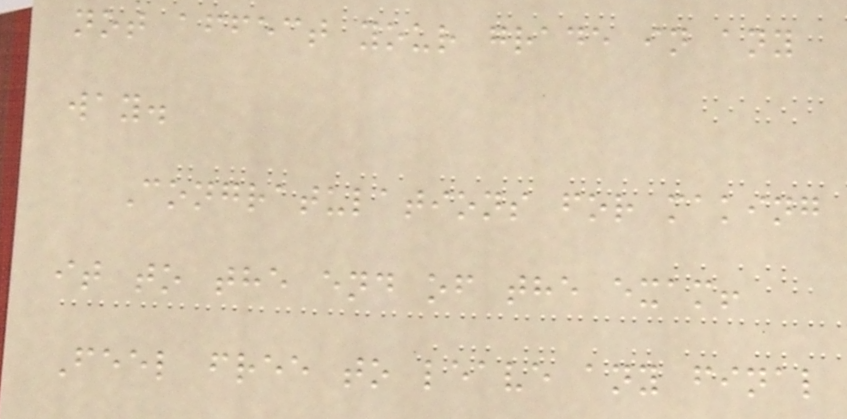not affect your grade in any
way.
Congratulations for making
it to the end of the exam!
Feel free to leave any final
